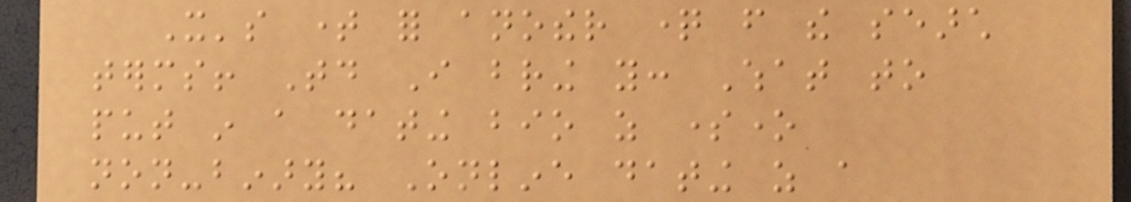It's time for another question from the search
terms! Today I bring you: What to
put in a dating bio as someone
non-binary? Online dating as a
